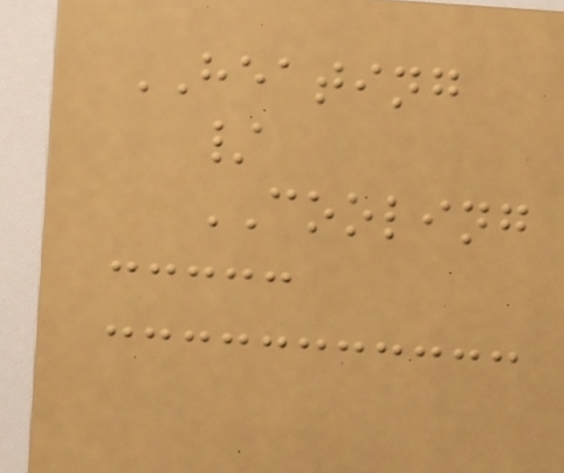HEATING
/
COOLING
